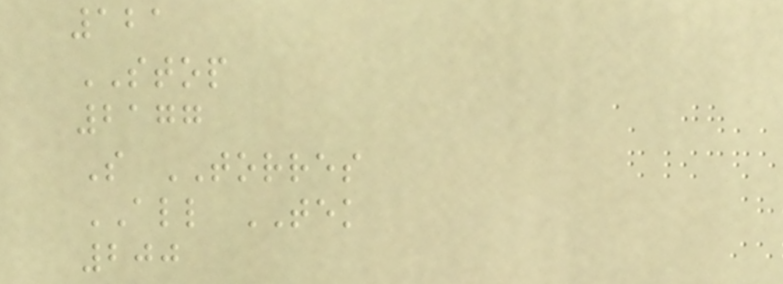121
STOP
2177
S TORRES
ALL TEK
200
